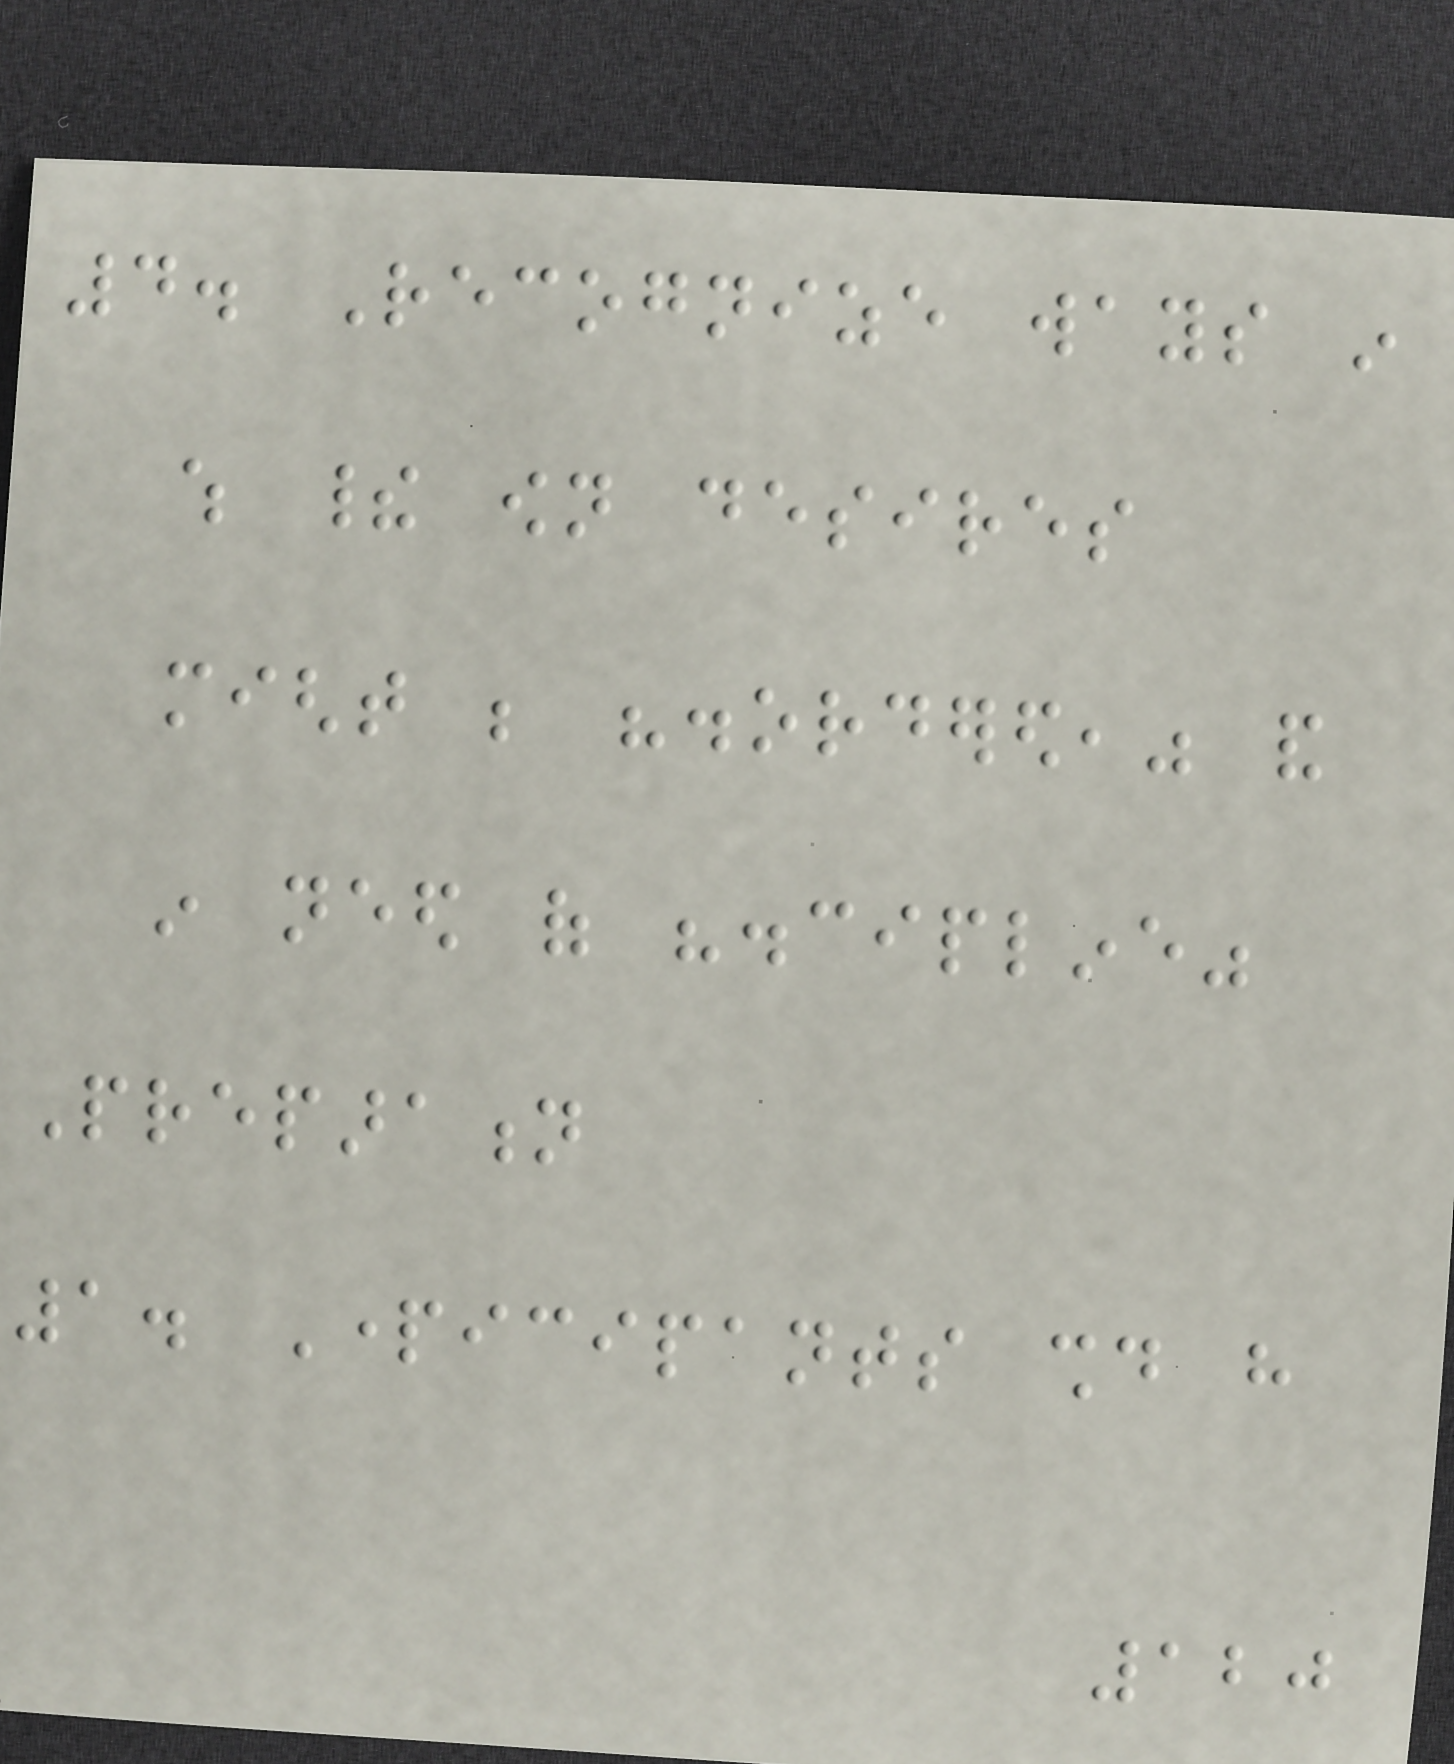4. Recognize ways in
which their own desires
might be "disordered," and
in need of "discipline"
Preparation
1. Participants should have
120
